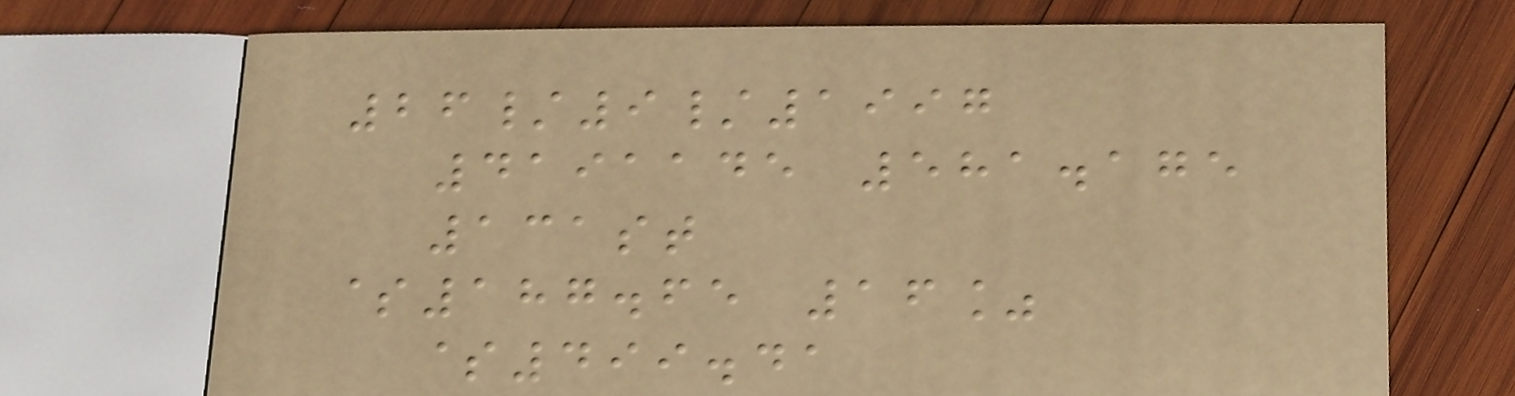26/9/1997
4191145 581.175
131st
$187.65 16%
$499.41
